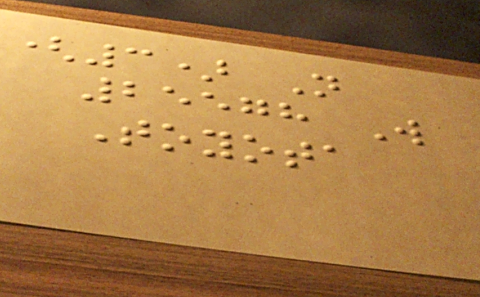(3) N
25578 W
Toyota
